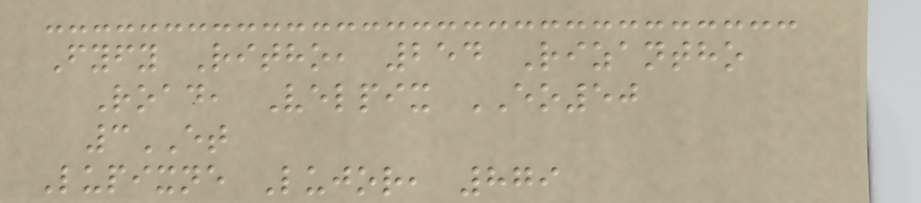Fyfy Ritho, 254 Rizantho
Road, Velpix EO50
3ET
Lupixne Lujor, 879
